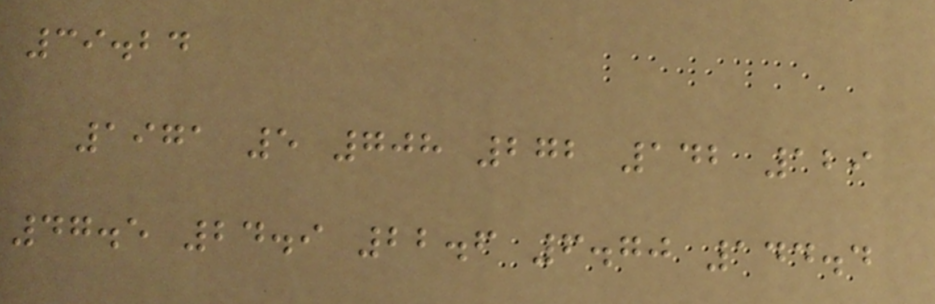39.24
1971 5 708 272 142 129
47.5 24.9 22.6 6.70 144.4
